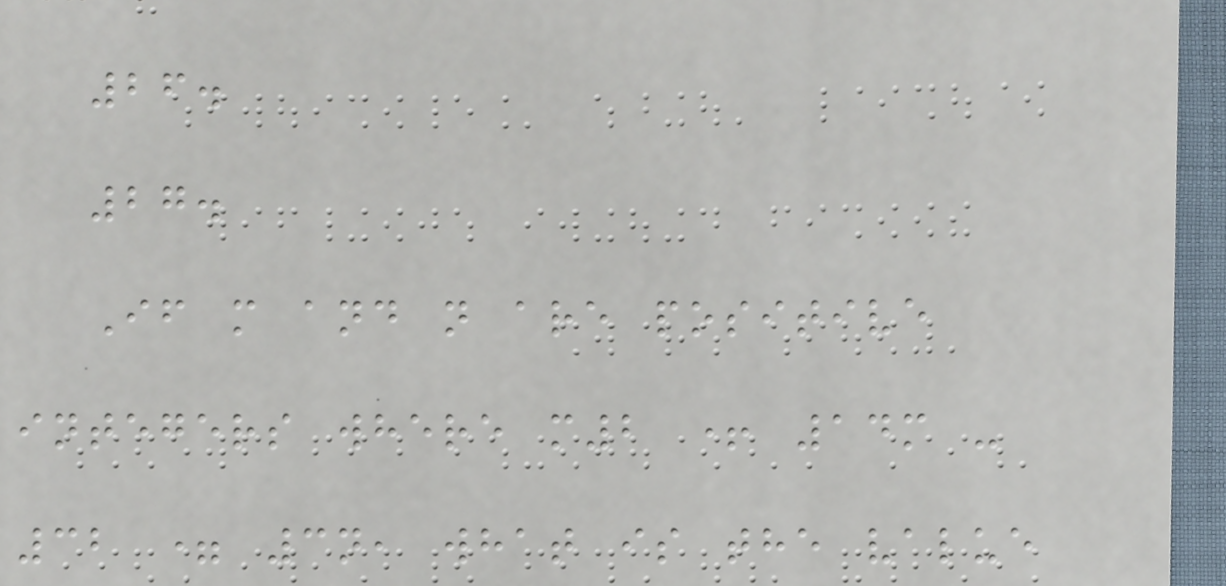26.
27.
If m and n are positive
integers where m2 + 14m -
32 = 3n, what is the value
